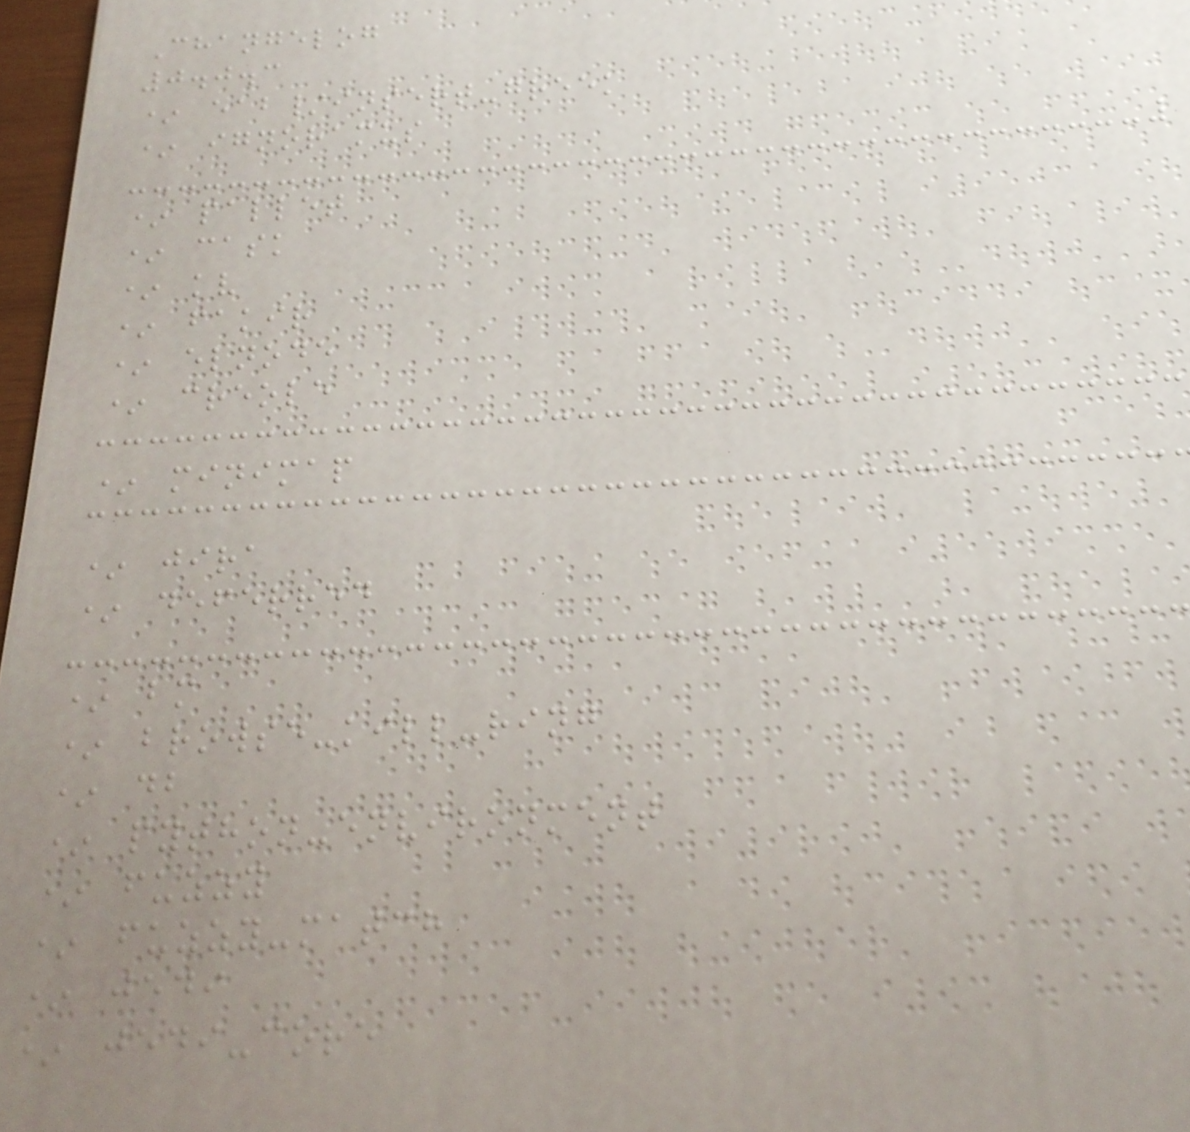Changelog
0.0.3
* eab/insert-greek
* ignoramus
* pallet
* cask
* kv
* fakir
* elnode
* creole
* minimap
* jira
* deferred
* bm
* browse-kill-ring
* db
* python-environment
* fuzzy
* fuzzy-match
* jedi
* jedi-core
